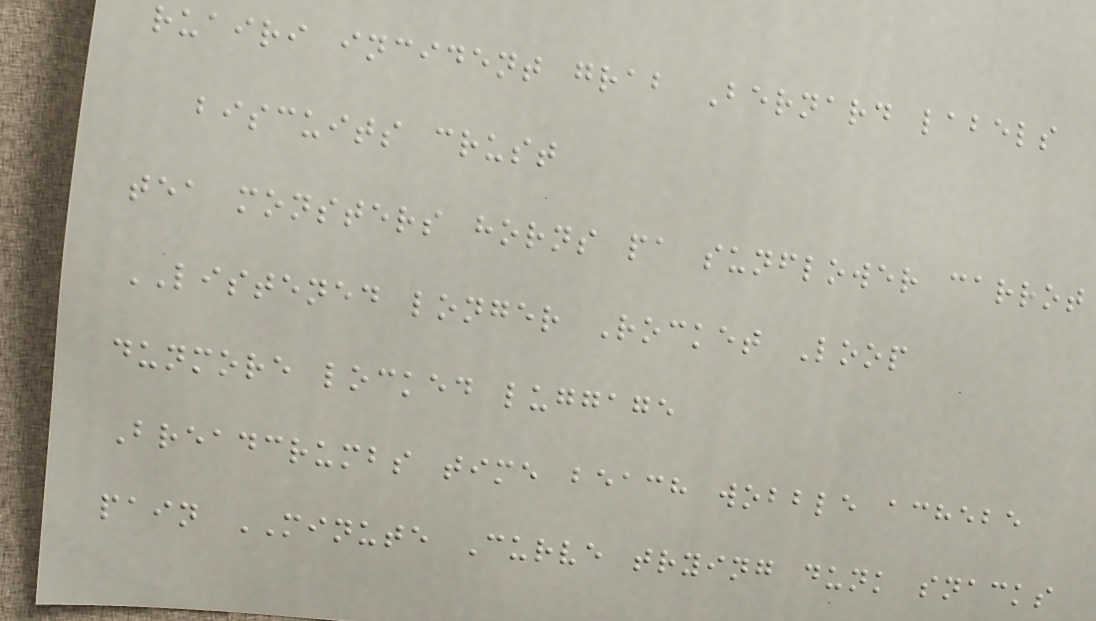ruairi incident grab Bernard labels
biscuits crust
tea monsters horns pa sunflower carrot
LISTENED longer Rocket Loop
dunmore locked luggage
Breadcrumbs time beach wobble achebe
pain MINUTE Curve trying dunk snacks
